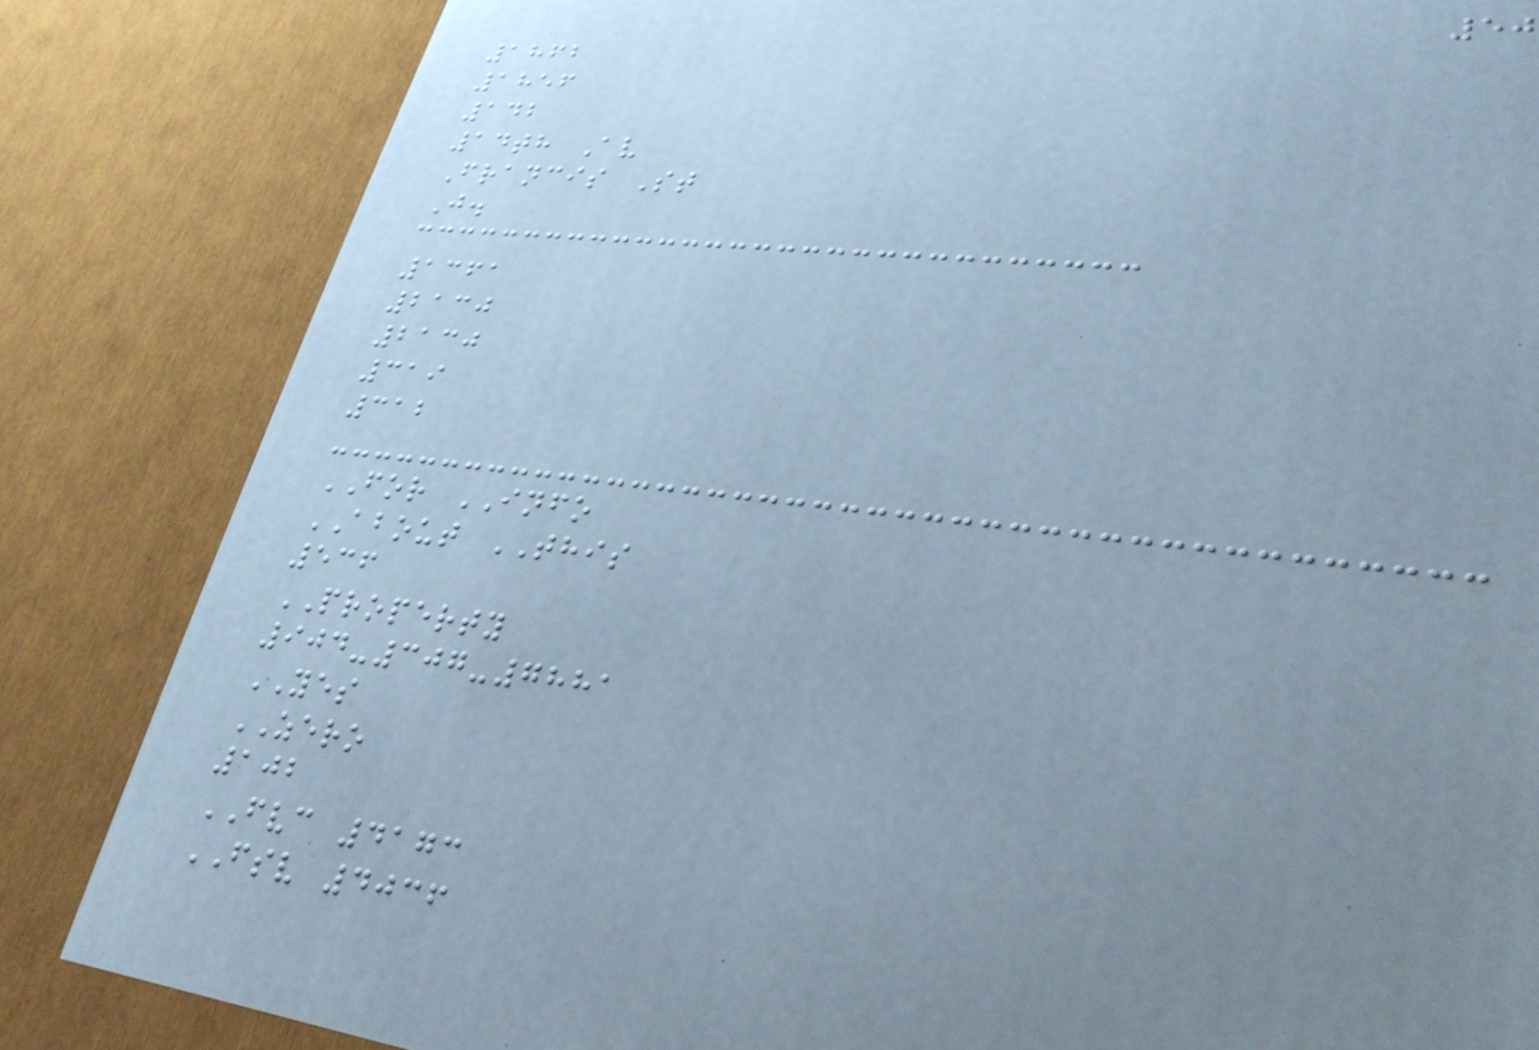50
1862
1856
142
14th Av
Francis St
J.
1361
2130
2130
319
312
FOR INFO
ABOUT THIS
536
PROPERTY
904-307-7881
YES
ZERO
102
FVC 4173
FSV 4036
